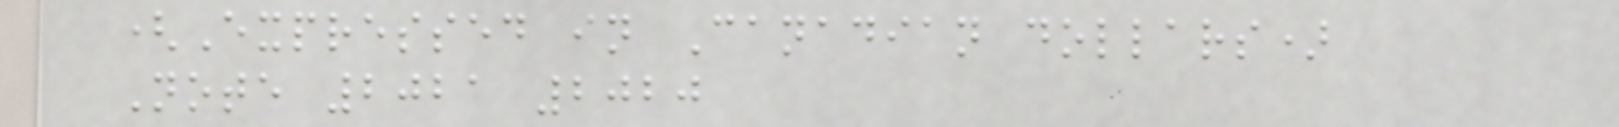(Expressed in Canadian dollars)
Note 2021 2020
